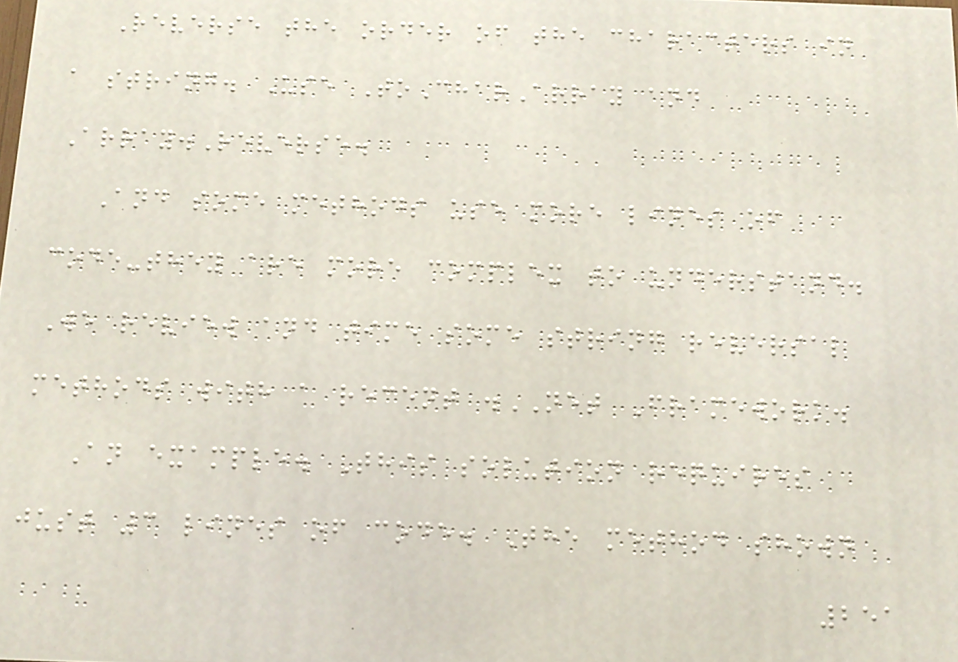Reverse the order of the characters in
a string. Use ToCharArray and
Array.Reverse.
And some methods use more lines of
code-they are more complex to understand.
We review and time some string reversal
methods with a recent .NET Framework.
An example. This solution requires
just 3 lines of code. The method shown
251
